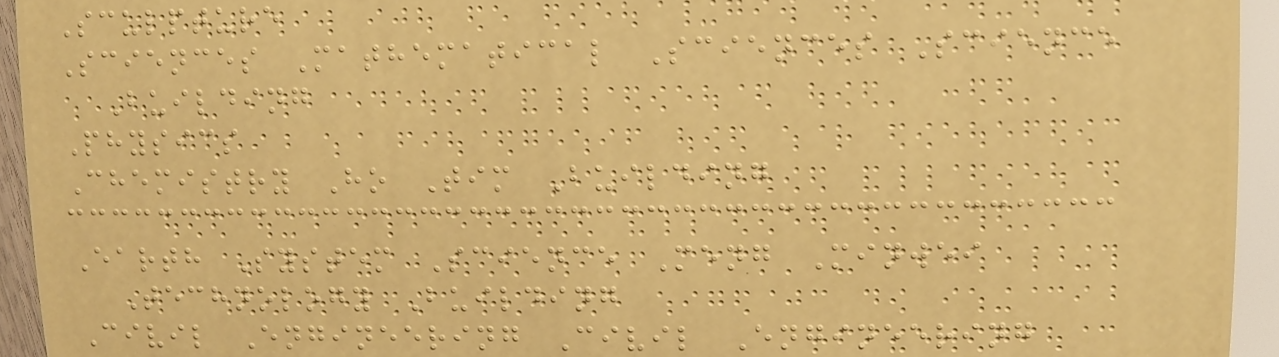Sculpture
Sciences Mathematical Sciences Science
Building
Physics
Chemistry Ho Tim Building
Earth System Science Meng Minwei
Technology Building
Civil Engineering Civil Engineering
